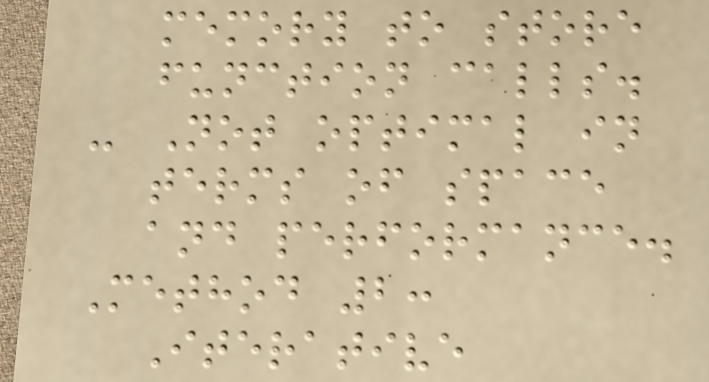memory to store
function calls.
- Not optimal in
terms of space
and performance.
Method 2:
Iterative
